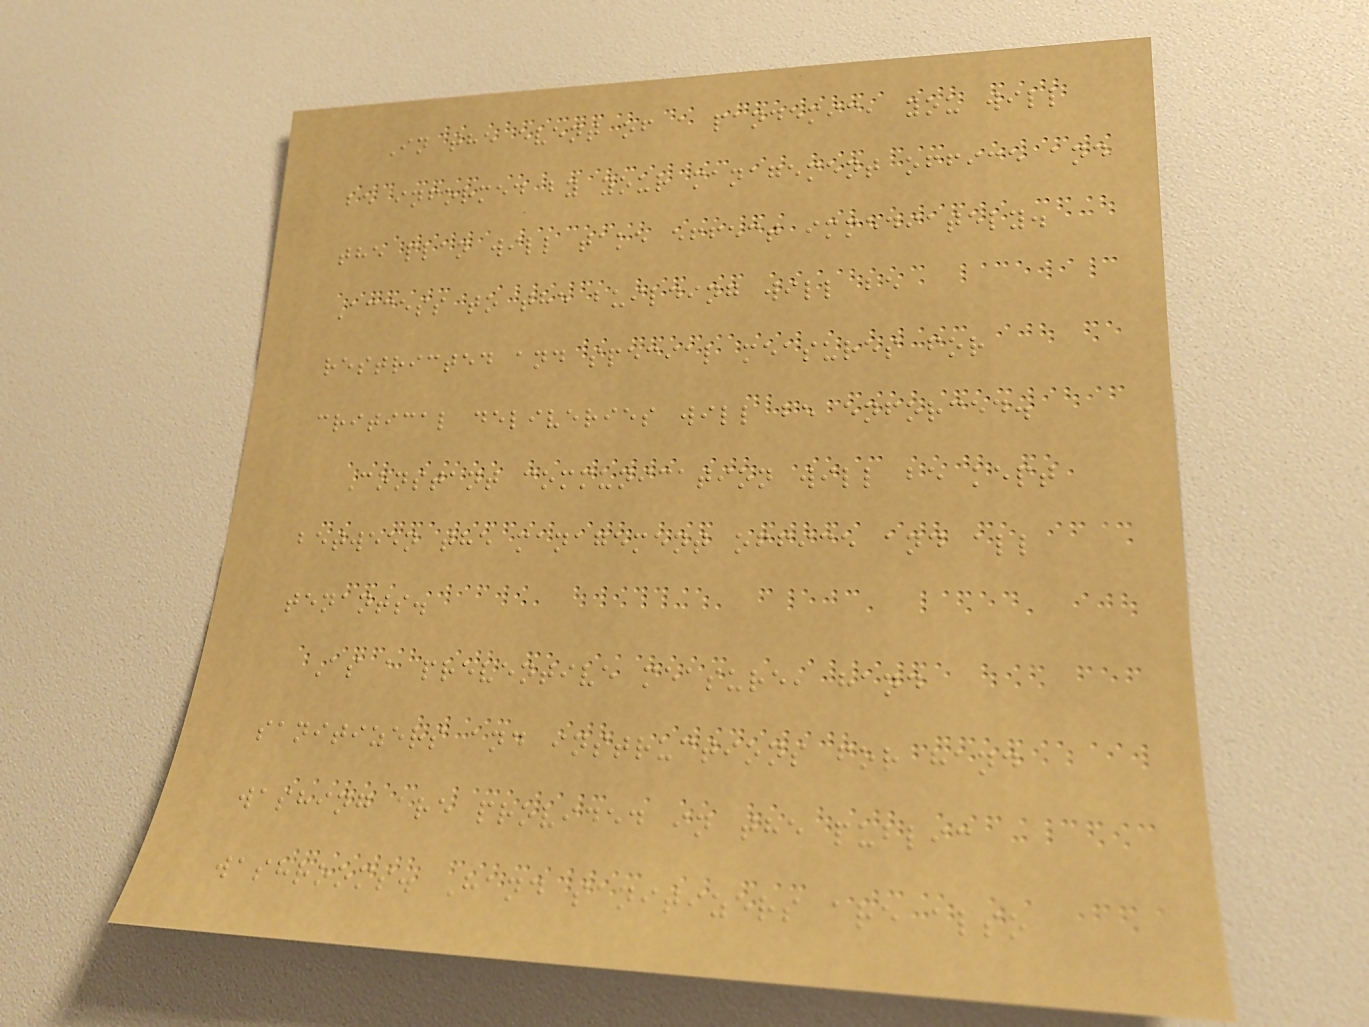In the event of a pandemic, you will
be informed by your management office and
the plan will take effect immediately.
Access to the building will be
restricted and special measures for
critical deliveries will be enforced.
Constant communication will be kept
between the management office and all
tenants.
As a preventive measure, hand
sanitizers and instructions for hand
washing are provided in the public
washrooms. Hand sanitizers are also
